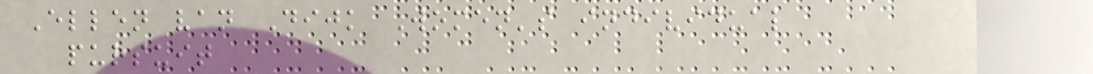Ellen van Dijk Women's individual
pursuit
